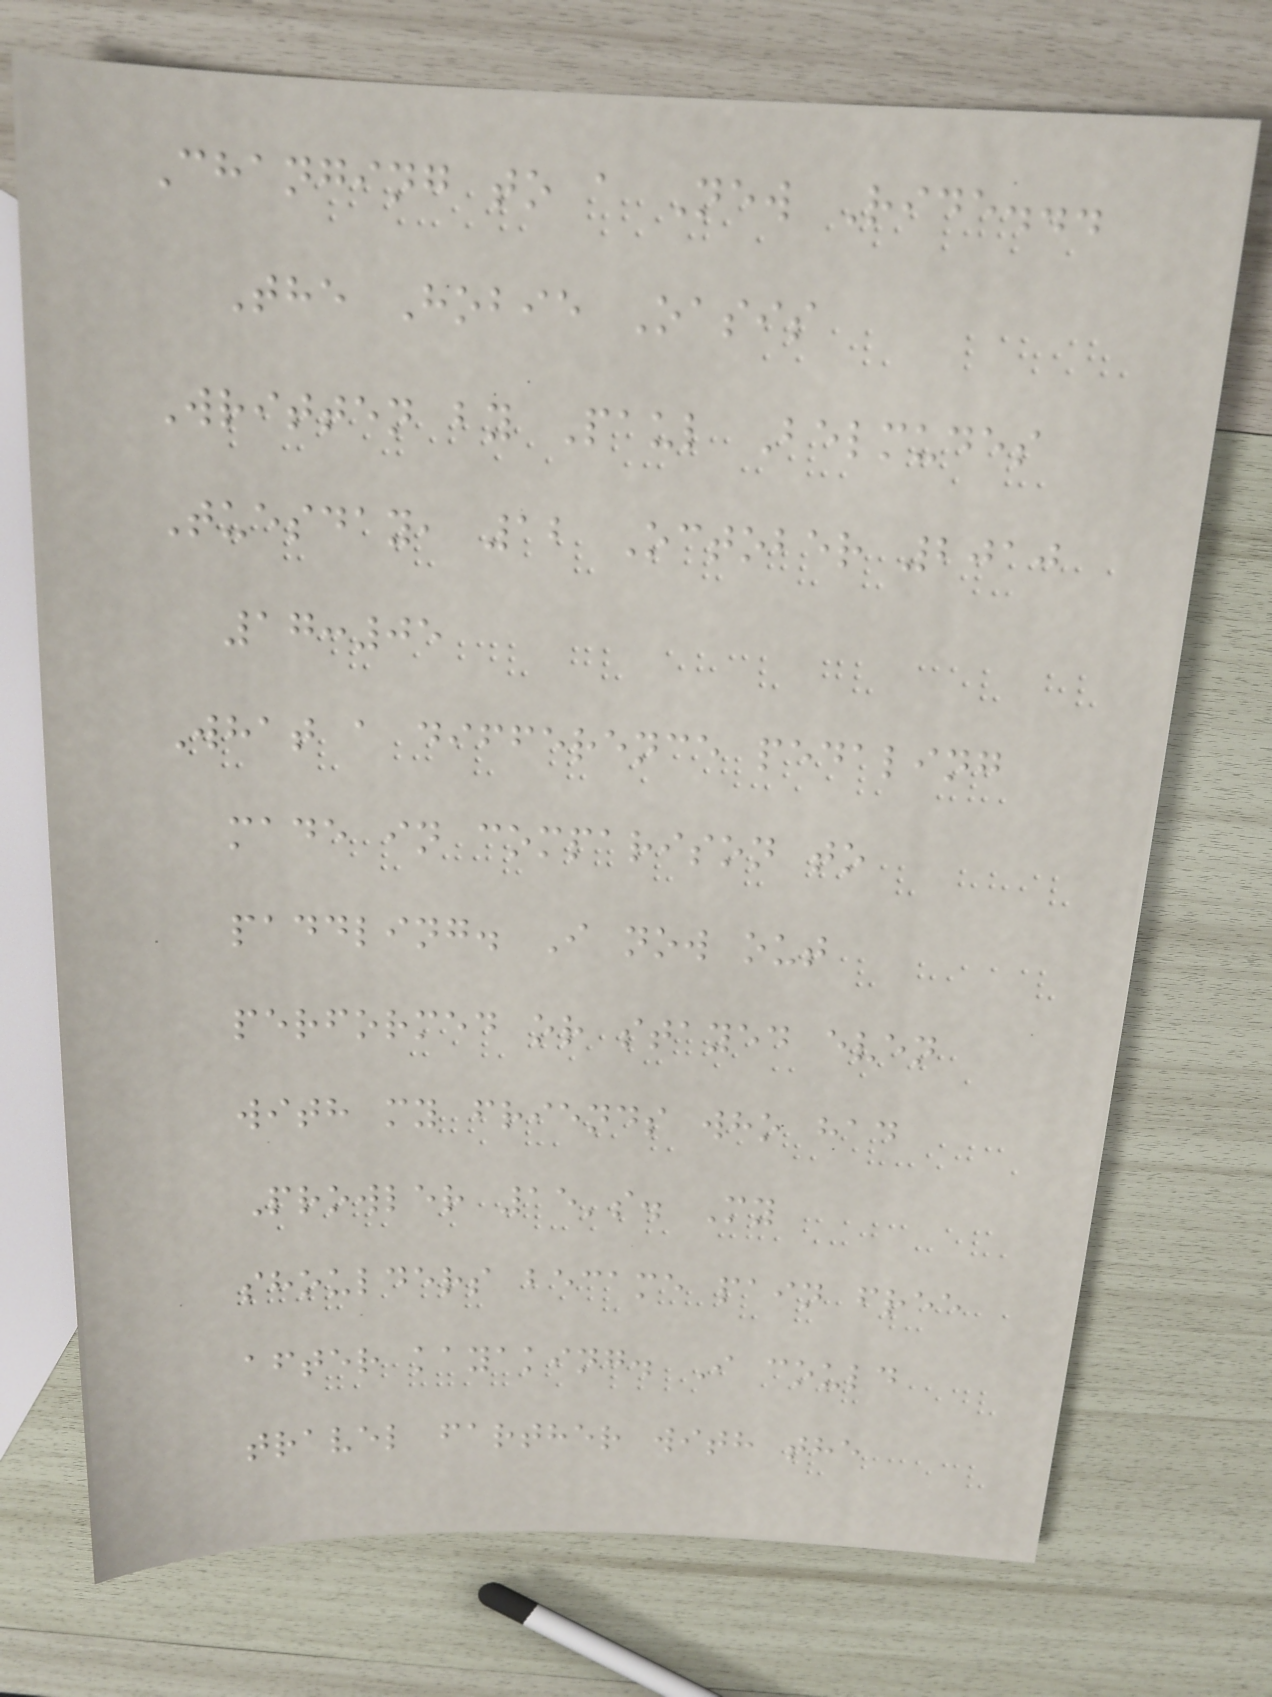Changing to a New Ride...
The Hobie Oasis
Written by Paul Belmudes
Tuesday, 12 October 2010
17:05
What a difference pedaling
made in comparison to
paddling. I now out
performed or stayed even
with my friends who had
Prowler 15's. My
shoulders became pain free
after kayaking. I could
travel farther with the
